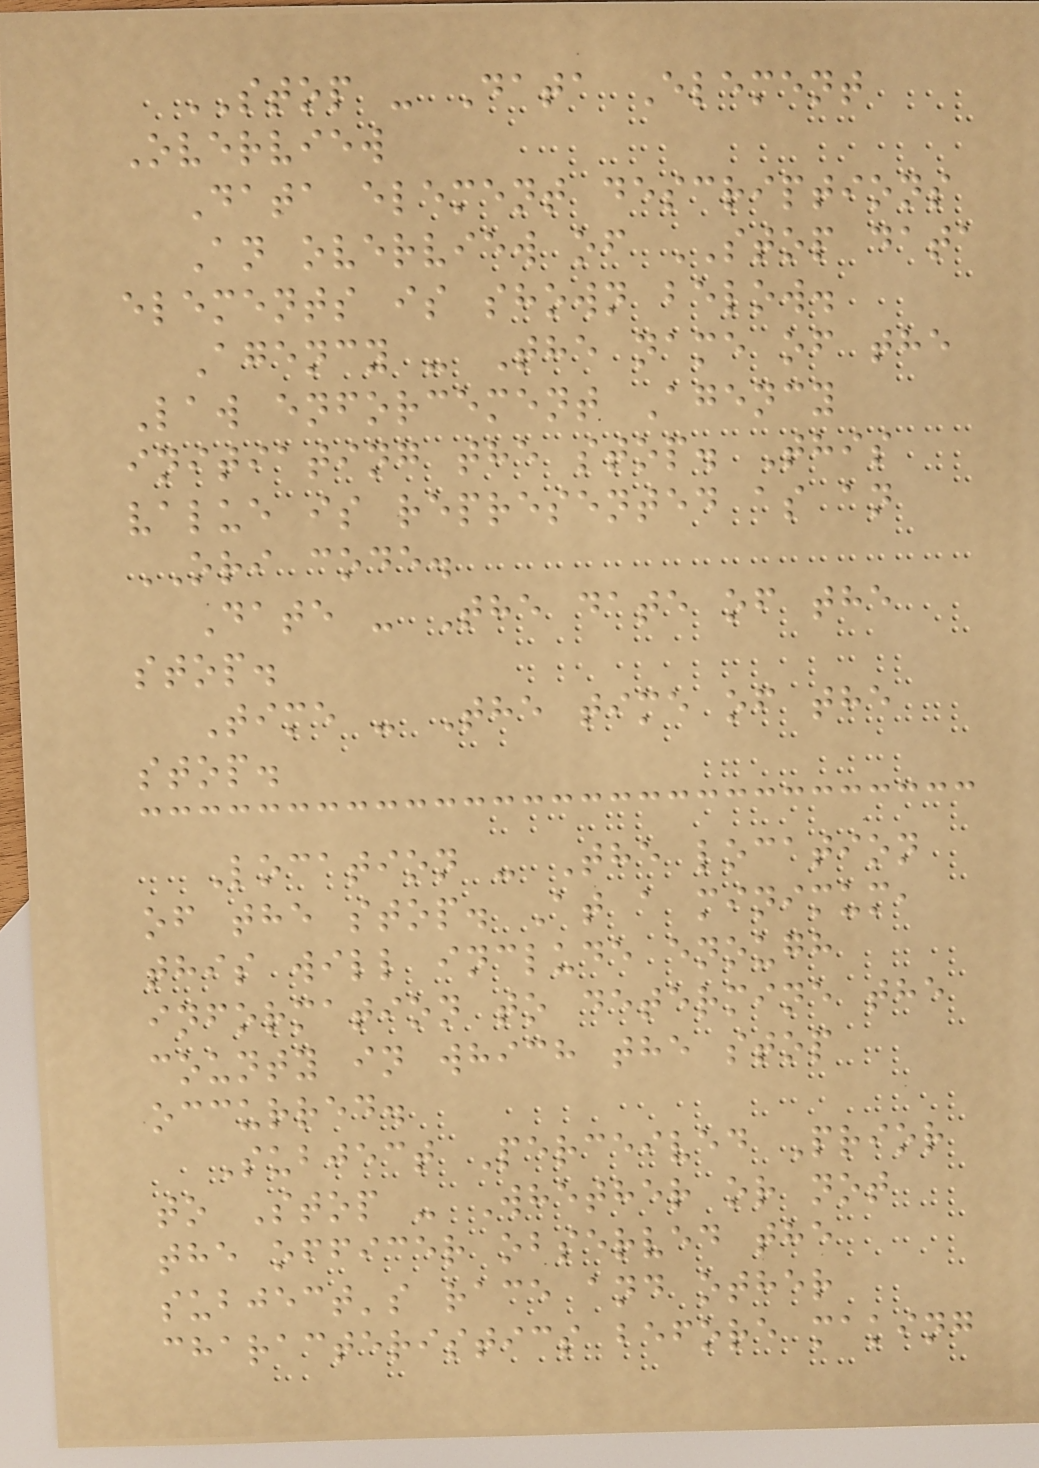STOP - Data Element
Overview
Data element descriptions
An overview of STOP data
elements is shown below.
Agency - The name of the
Law enforcement Agency
initiating the stop. This
value is represented as an
ORI code.
Date - The date of the
stop.
Time - The time of the
stop.
Location - The location
of the stop. At a minimum,
this will include enough
information to determine the
county in which the stop
occurred.
Subject Perceived Prior
to Stop - Whether or not
the officer observed the
subject's race and other
characteristics before making
